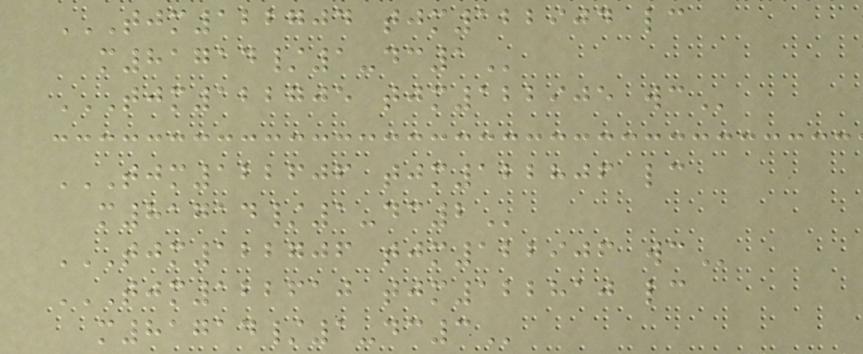TJM122704 TJM122904 LC
M81714/1-DC1
TJM122705 TJM122905 WC
TJM122606 TJM122806 LC
M81714/1-DC2
TJM122706 TJM122906 WC
TJM122610 TJM122810 LC
M81714/1-DC3
